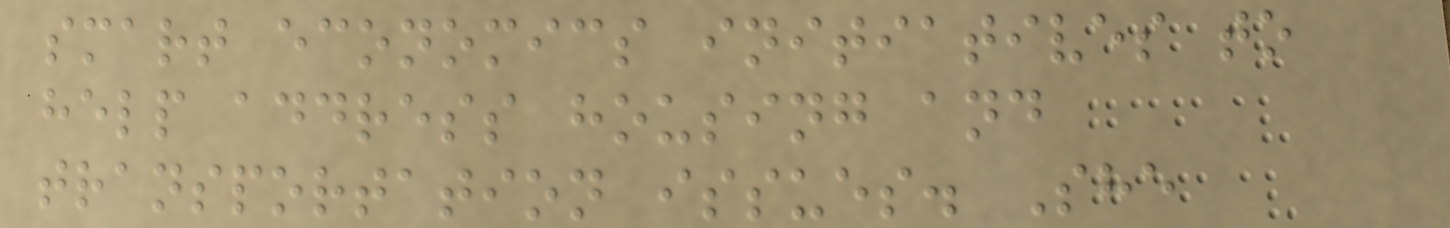smart economics initiatives to
help address housing and
transportation issues. She
